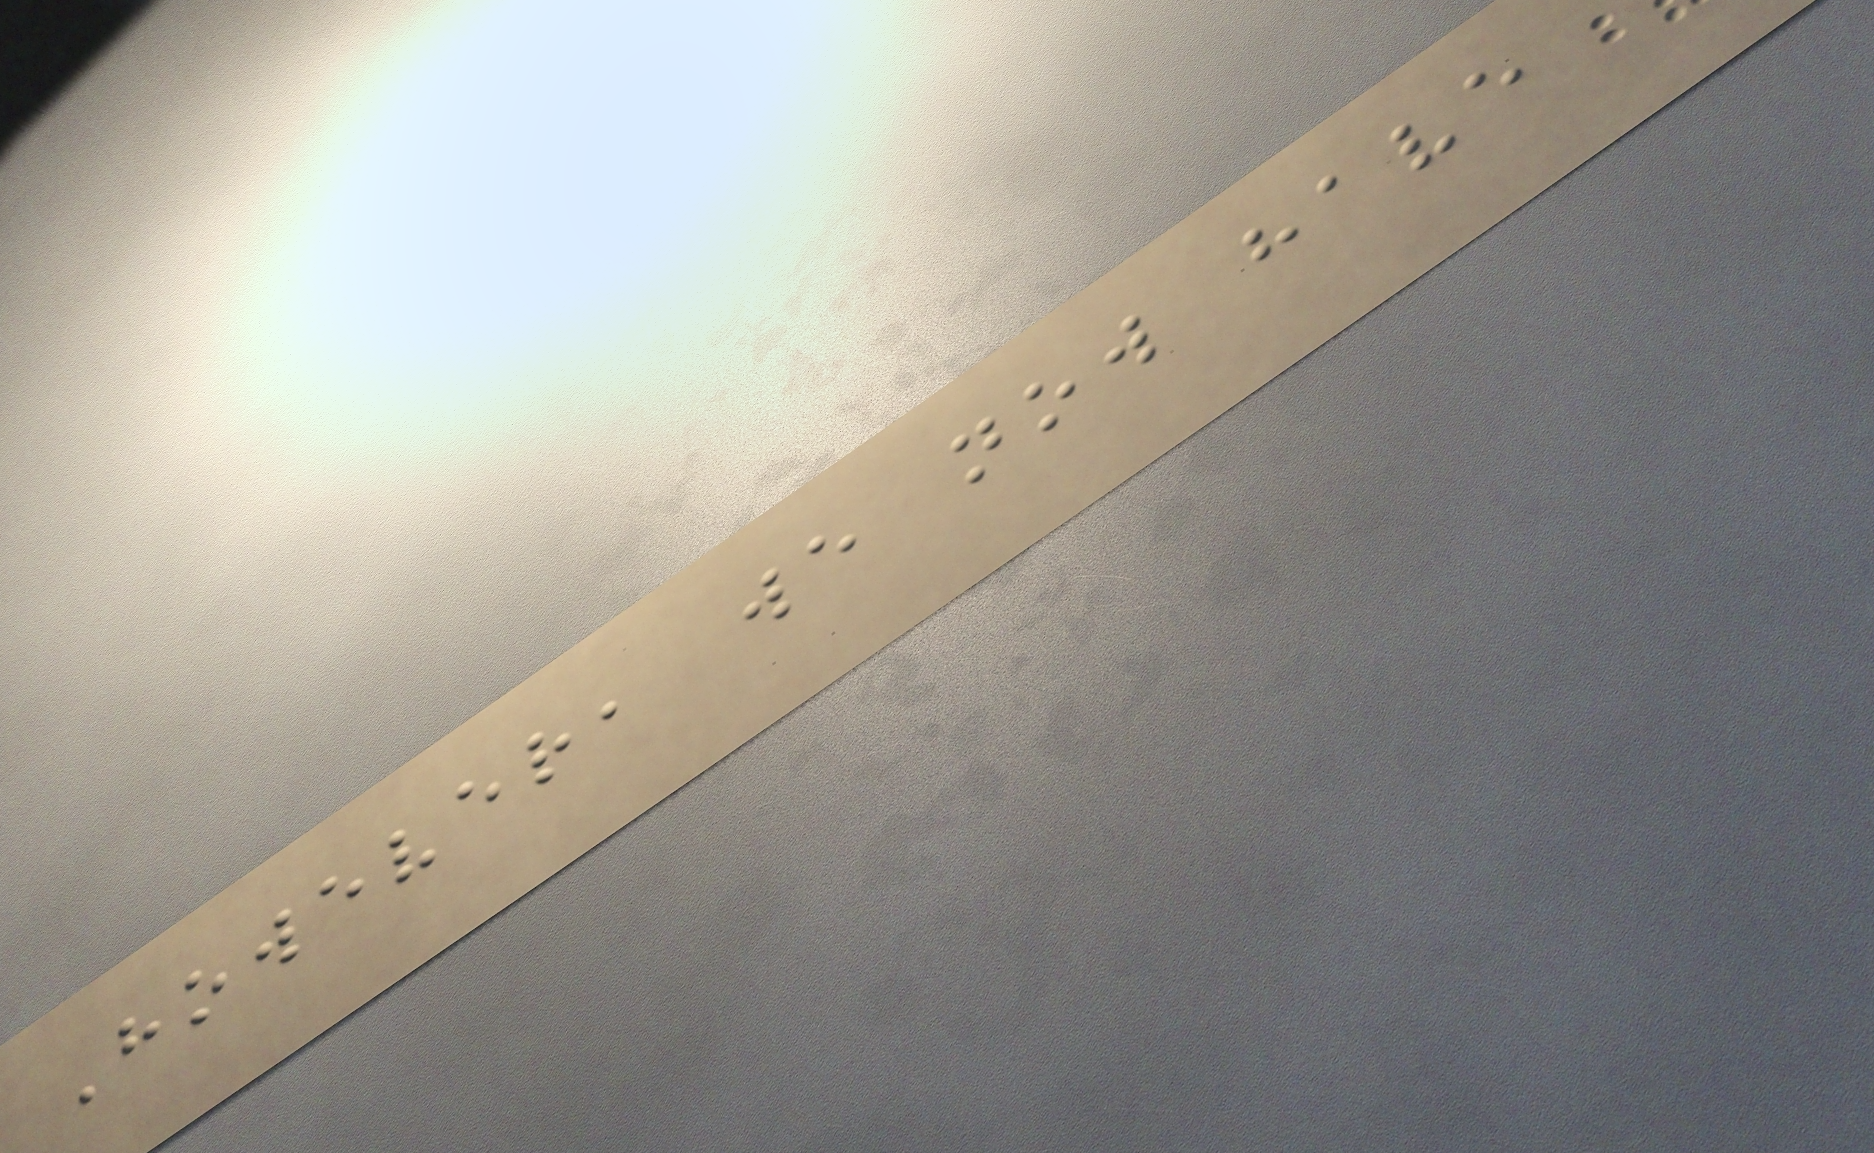However, we now have
